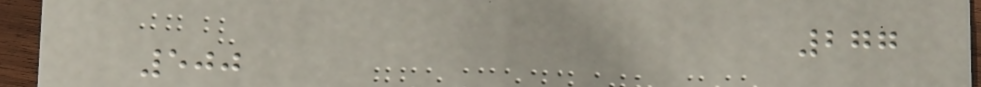277
500
